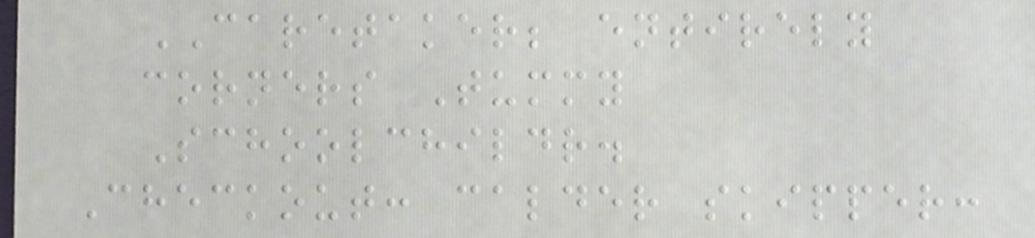CARETAKER; entirely
corners Tummy
Schoolchildr.
Checkout: calder skipper:
